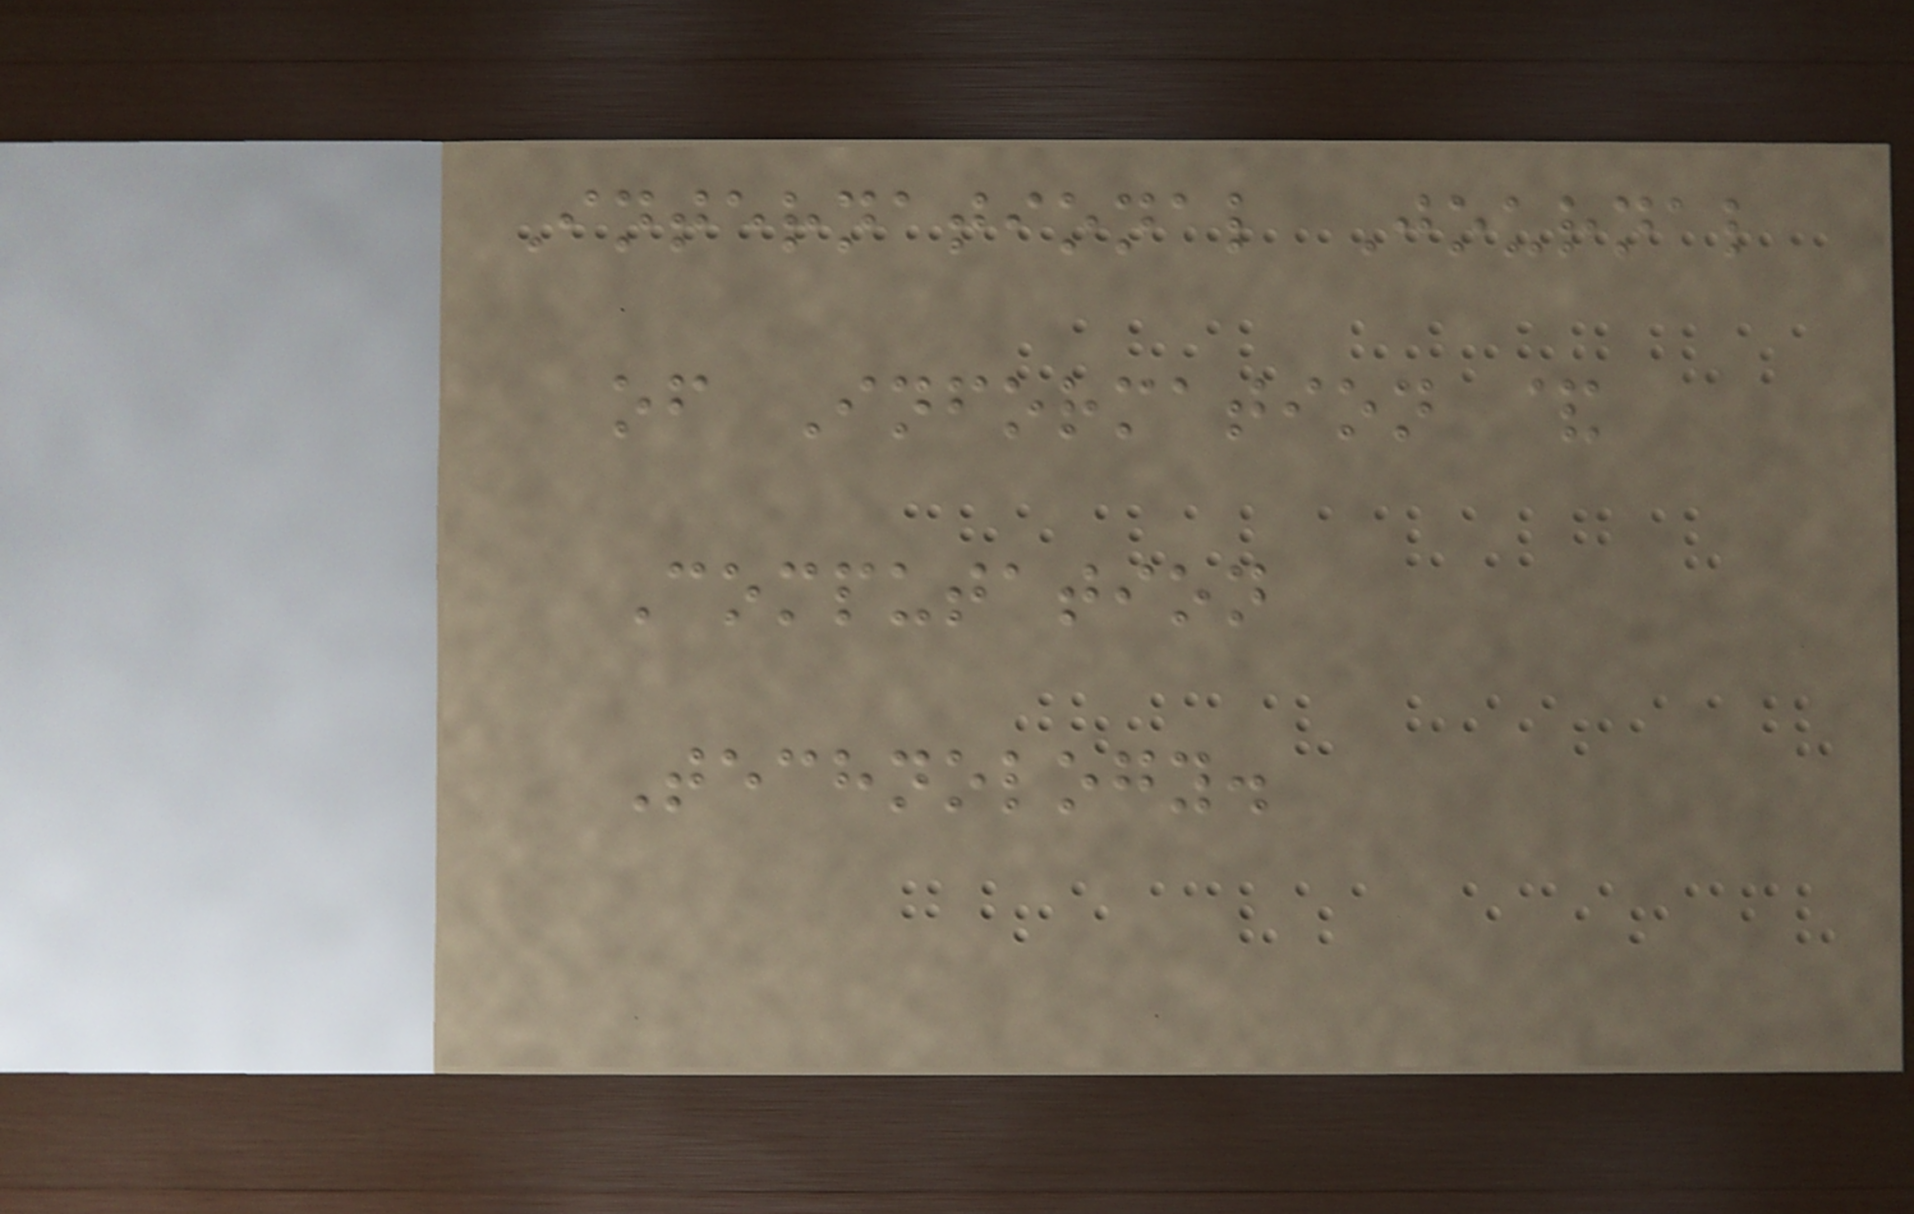International Journal
of Information &
Computation
Technology.
